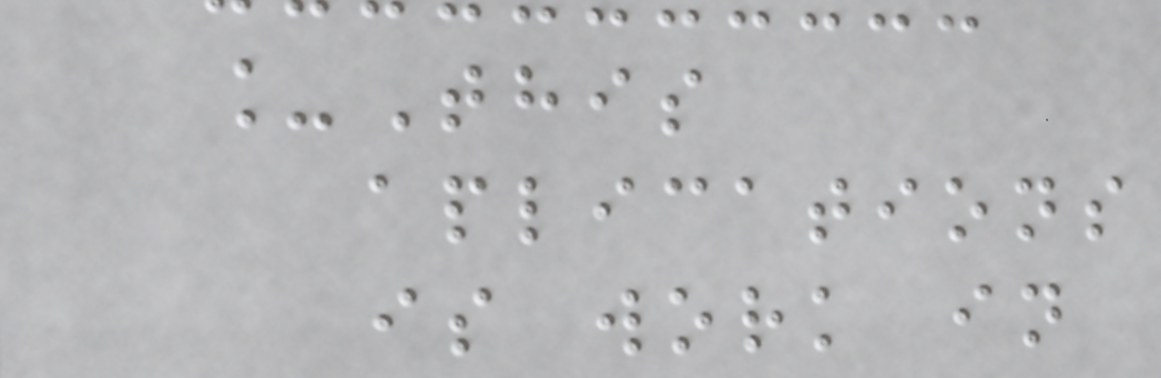_This
aplications
is work in
